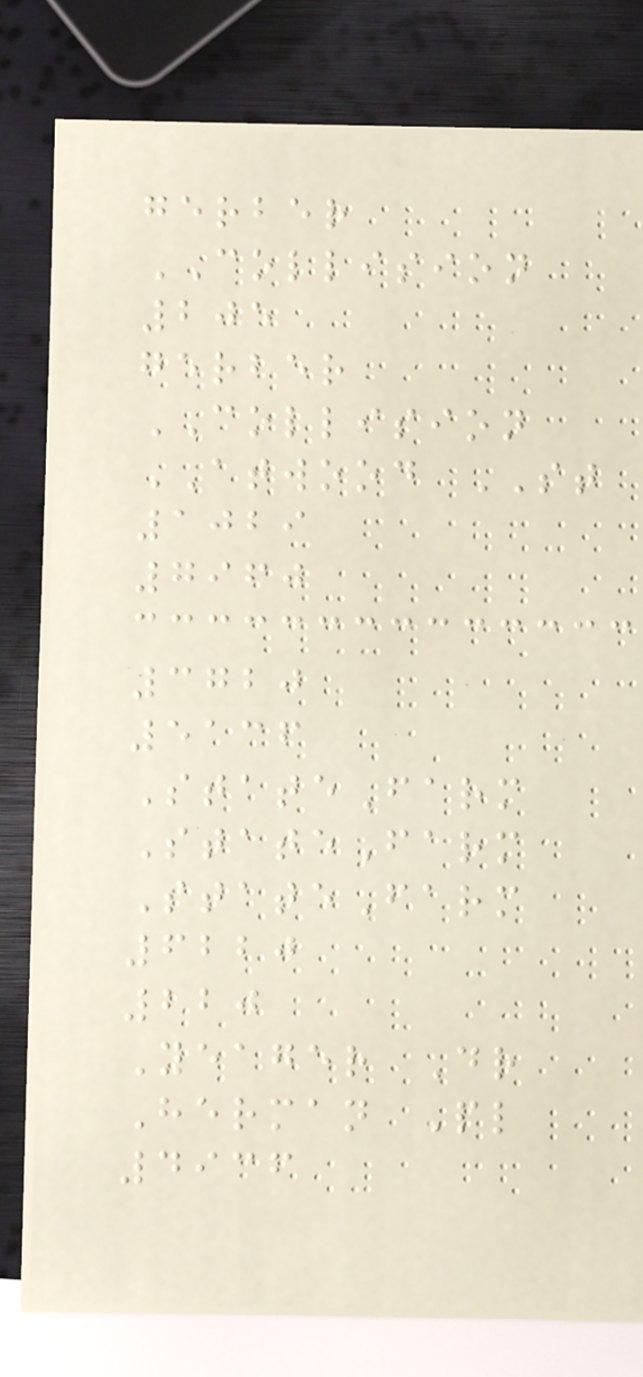gerber
COLLISION
205
gerber
COLLISION
ATWOOD ST
1029
7960
3720
5136
StateFarm
StateFarm
StateFarm
6220
220
Yeager Dr
Herman Pl
4936
